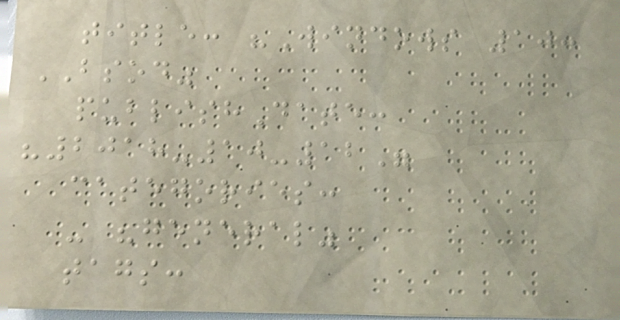title: "Windows 10:
BSOD"
publishDate:
"2018-10-12"
categories:
- "general"
tags:
